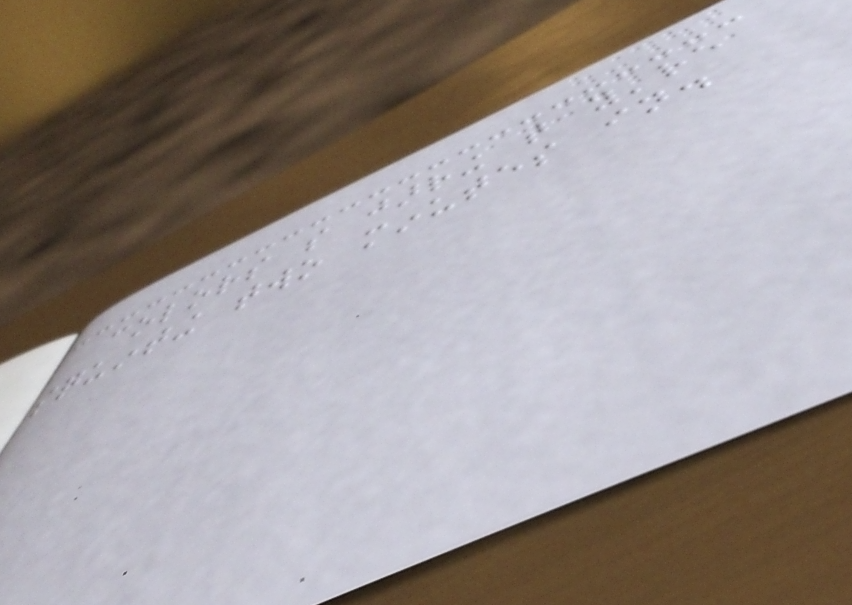colors so jarring that you're
squinting two minutes in.
